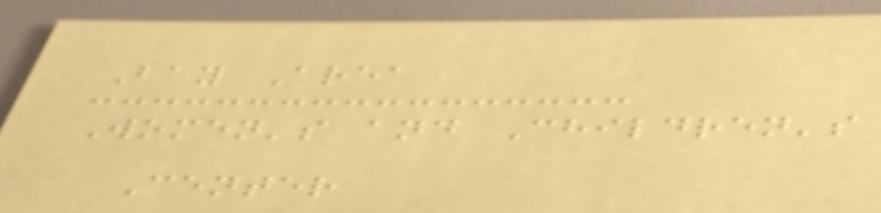Bay Area
Women's and Children's
Center
